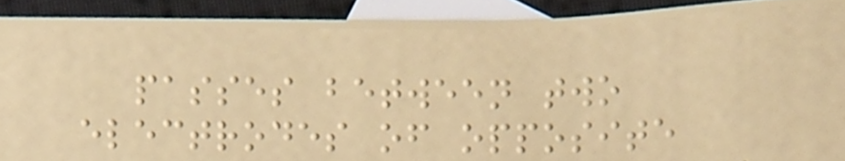passes between two
electrodes of opposite
